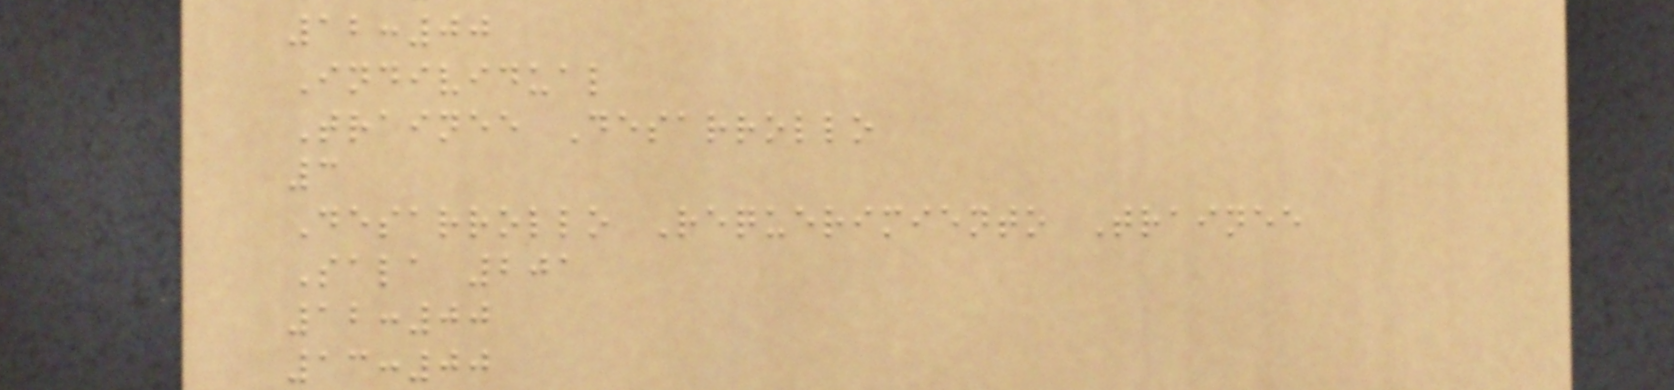12:00
Individual
Trainee Desarrollo
3
Desarrollo Requerimiento Trainee
Sala 201
12:00
13:00
